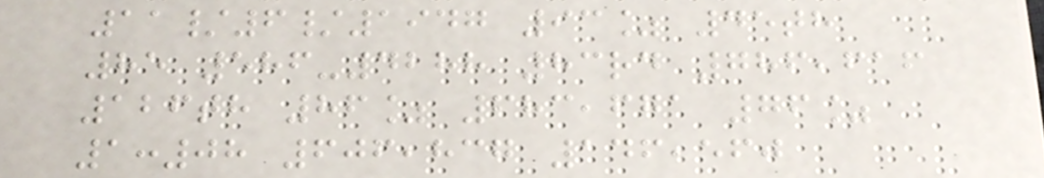11/6/1947 93% 45th
85 586-4288 83rd 786,616
126th 86% 683,671 76%
1:08 606,837 146,560
